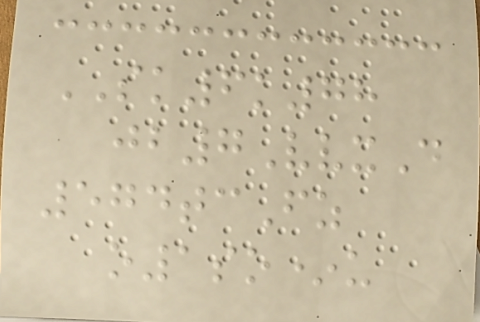SK6k78
jb7VvxD
574tcFz
o1so*u
